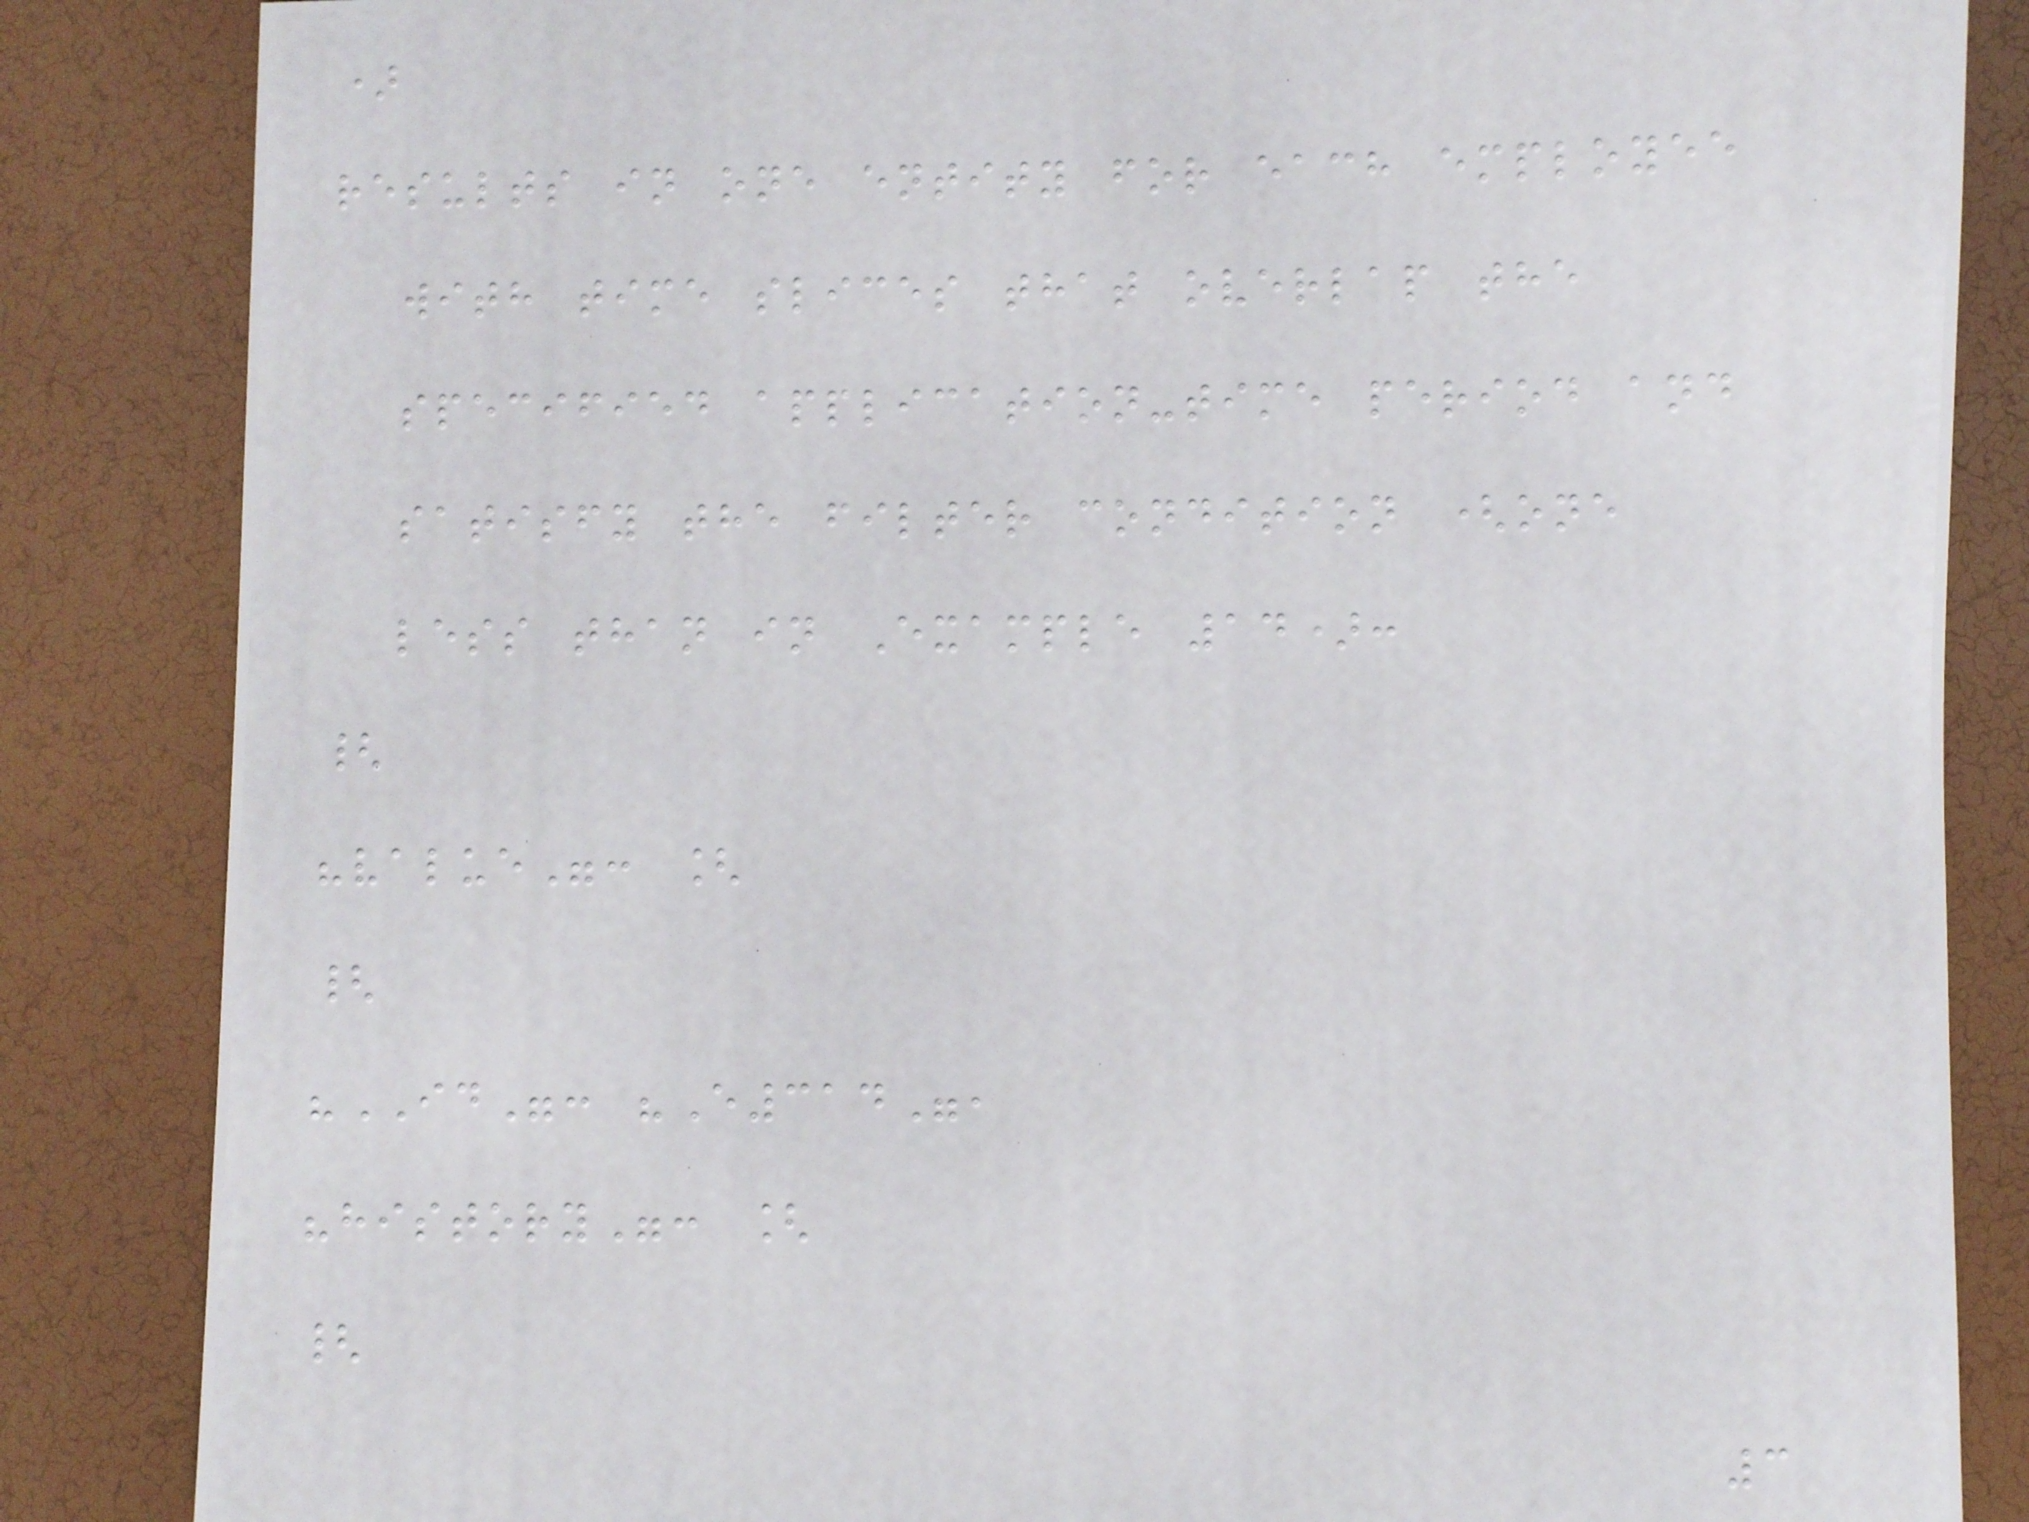)
results in one entity for each employee
with time slices that overlap the
specified application-time period and
satisfy the filter condition (one
less than in Example 14):
{
"value": [
{
"ID": "E314",
"history": [
{
3
